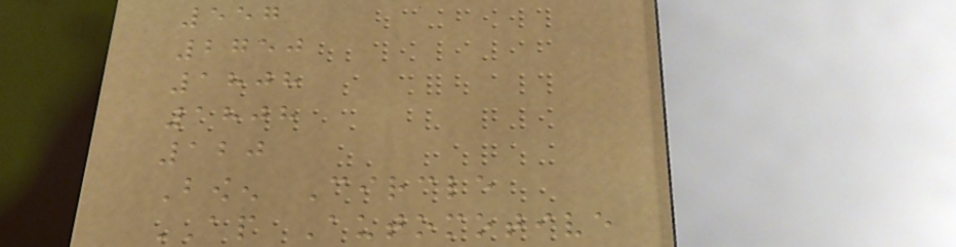557
2750
1808
1808
120
Bowen Circle
AP Automotive
